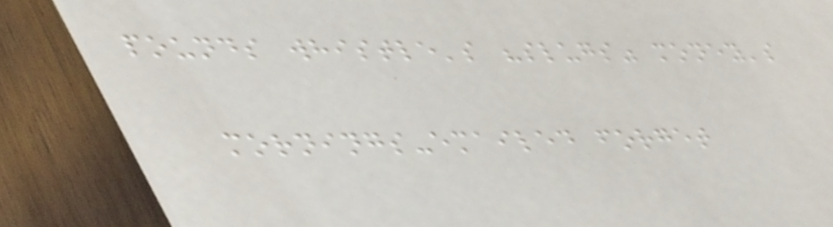pounds whistle's "slugs" money's
mornings-emailed forget
